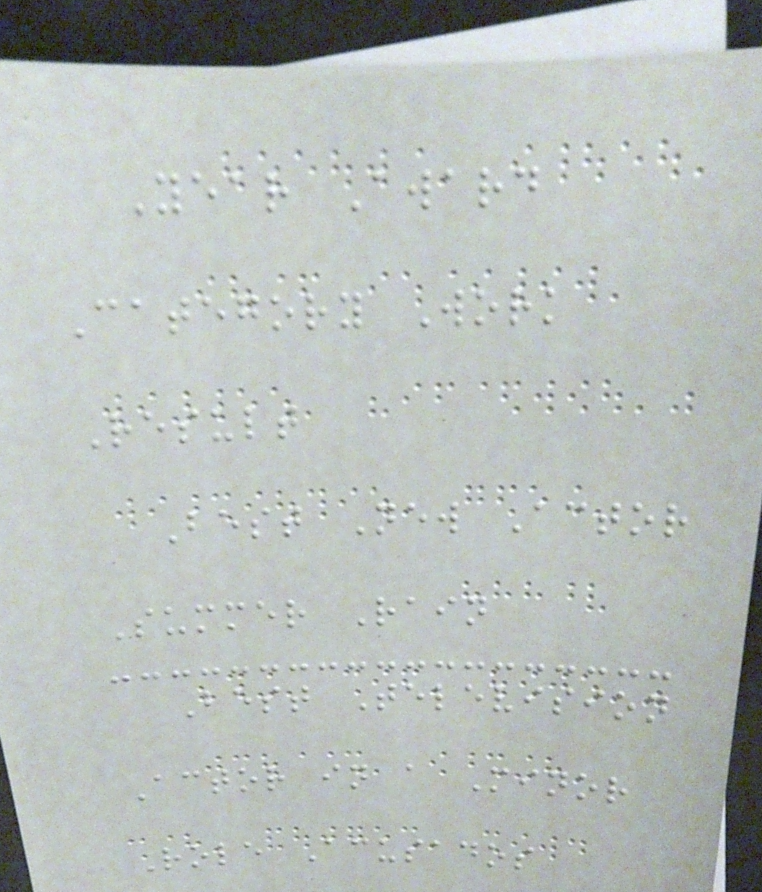Year Award
Category Work
Result
Best New Actor
Summer Rain
Best Television
Actor in a Minor
Role Acusados
